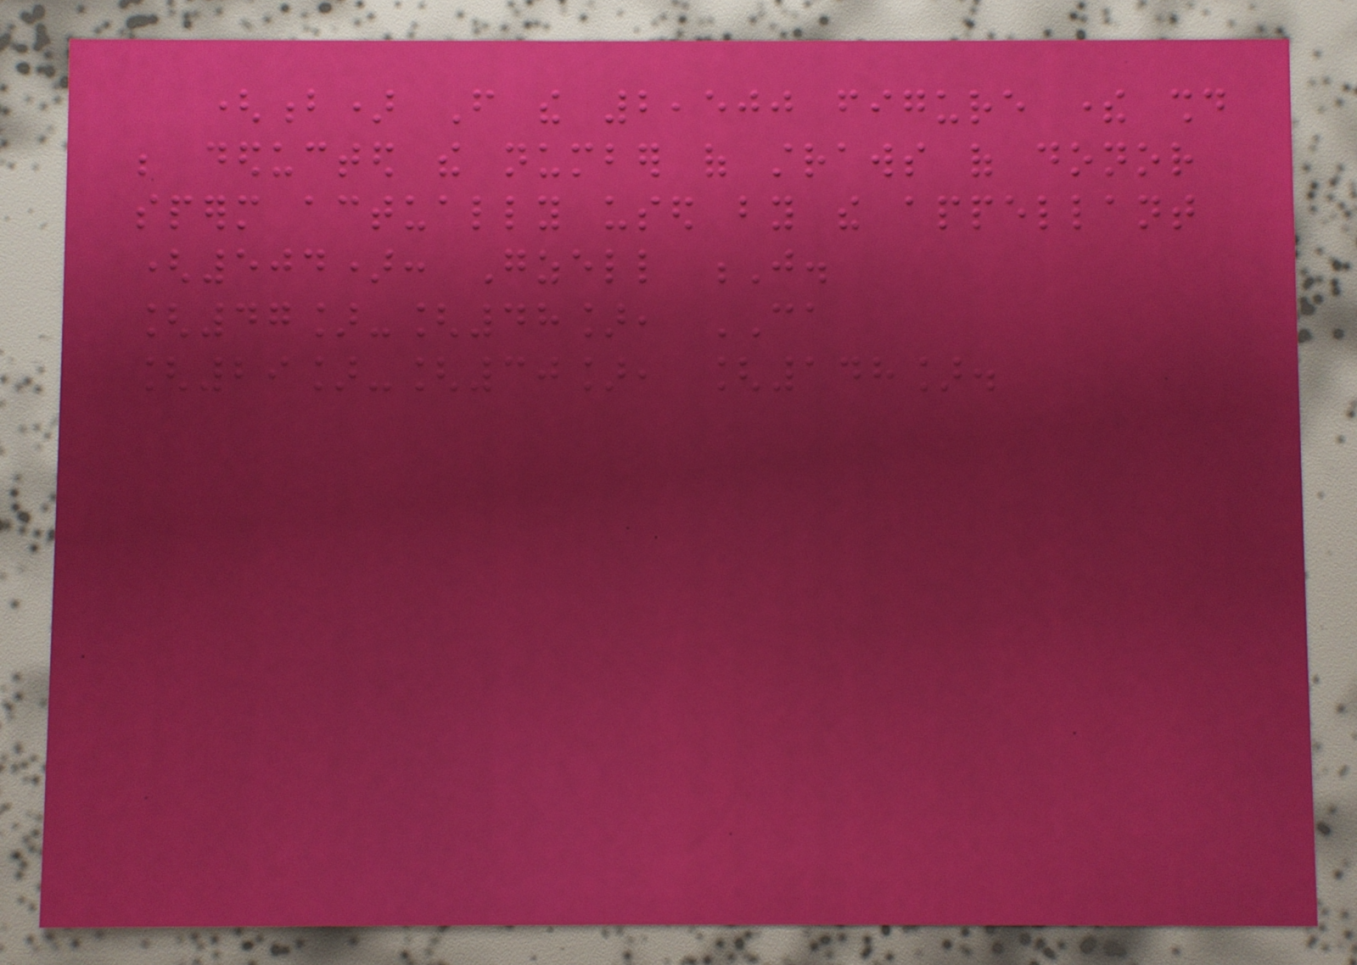(b) From the 2,500 figure there should
be deducted the number of straws of donor
sperm actually used by the appellant
(504): Gzell J.
[47]-[48], CA
[29]-[30], [148].
